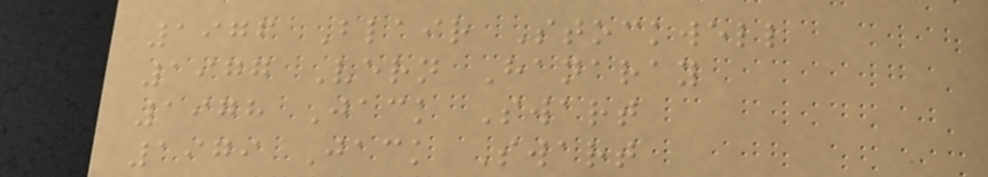1976 Blair Stockwell
1977 Vern Hanaray
1978 Jack Swart
1979 Jack Swart
